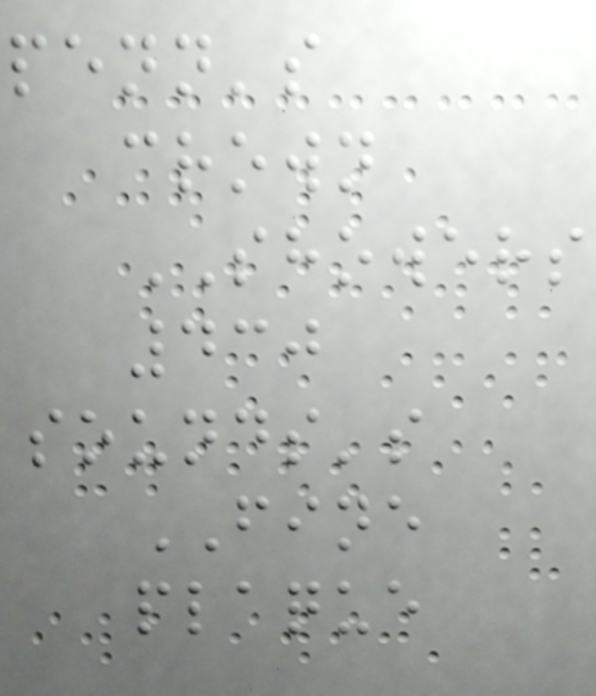penn's
crown
SHOWERS
430
sounds's
FINE
plaque
